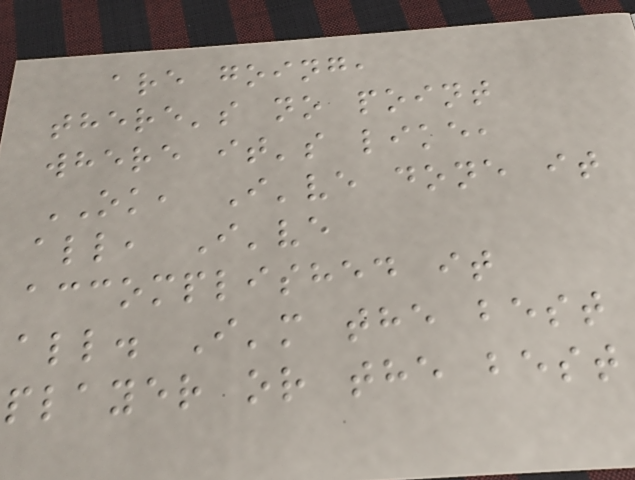are going,
there's no point
where it's like,
OK, I've done it
all, I've
accomplished it
all. I'm the best
player or the best
